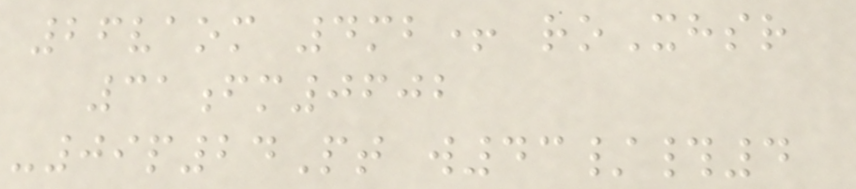26vaom 4mb+ roXhsr
31fm0602
-09p24Pt w43/#4
